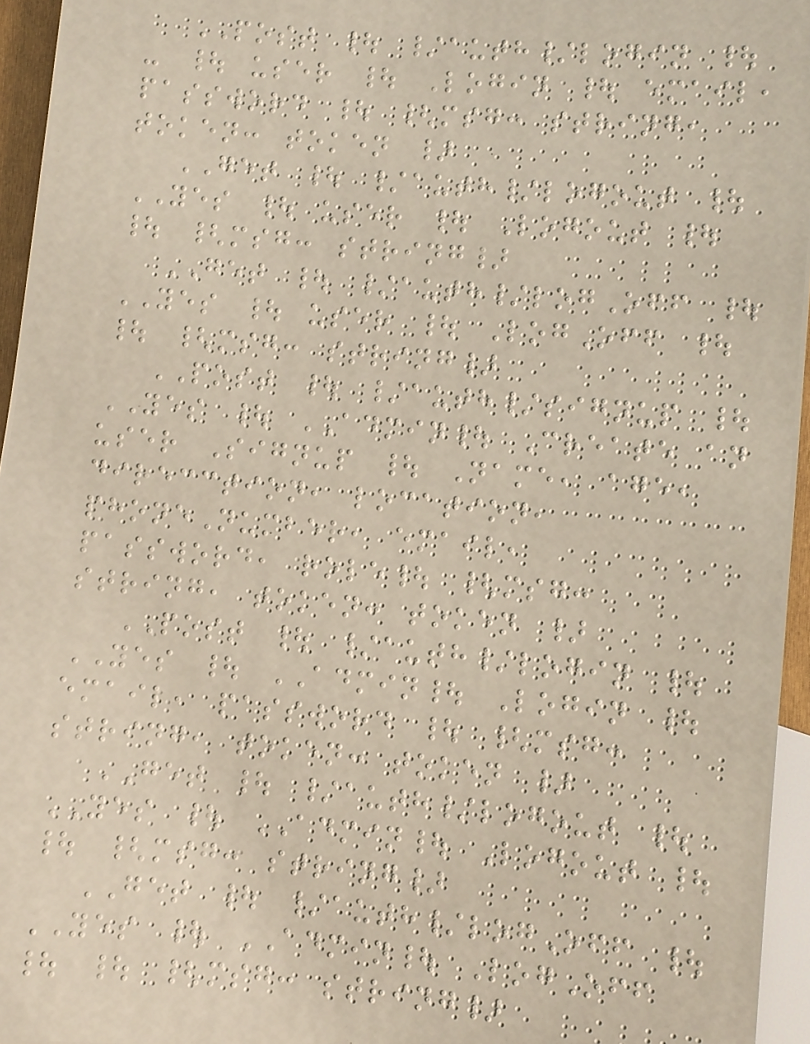POST | /auth/login |
- | user | Login | email,
password | {msg: string,
token: token }
GET | /auth/logout |
YES | user | Logout |
| {msg: string}
GET | /auth/logOff |
YES | user | LogOff |
| {msg: string}
POST | /auth/signup |
YES | ADMIN| Create an
user Signup | Name, age,
direcction, location,
phoneNumber, email,
password, role| {msg:
string, token: token }
POST | /auth/login |
YES | ADMIN| Login |
email, password | {msg:
string, token: token }
GET | /auth/logout |
YES | ADMIN| Logout |
| {msg: string}
GET | /auth/logOff |
YES | ADMIN| LogOff
| | {msg: string}
